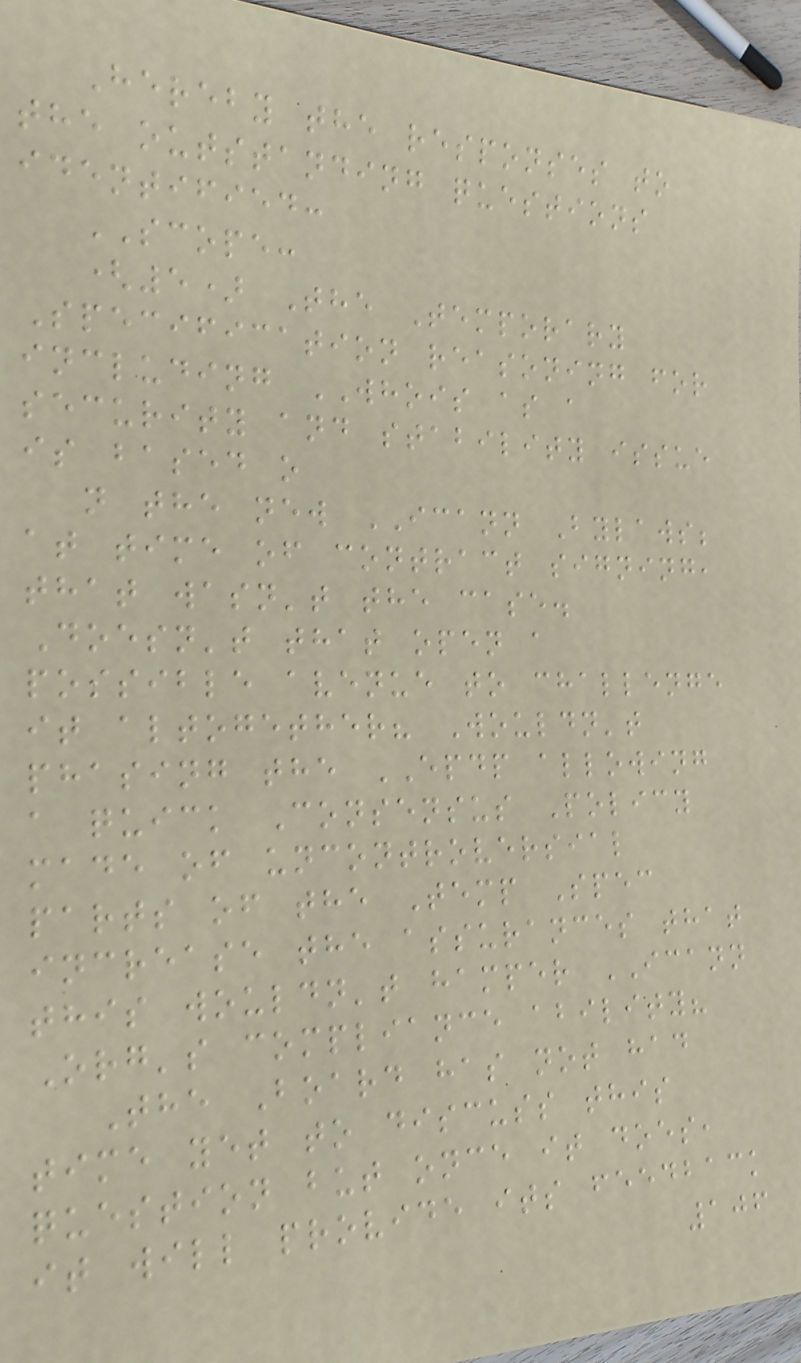Hereby the responses to
the outstanding questions
identified:
SCOPE:
(5) The Temporary
Specification reasoning for
including WHOIS as a
security and stability issue
is based o
n the new ICANN Bylaws;
at time of contract signing,
that wasn't the case.
Doesn't that open a
possible avenue to challenge
it altogether? Wouldn't
phasing the EPDP allowing
a quick Consensus Policy
made of uncontroversial
parts of the Temp Spec
increase the assurances that
this wouldn't hamper ICANN
Org's compliance ability?
The Board has not had
time yet to discuss this
question but once it does,
it will provide its feedback
106
